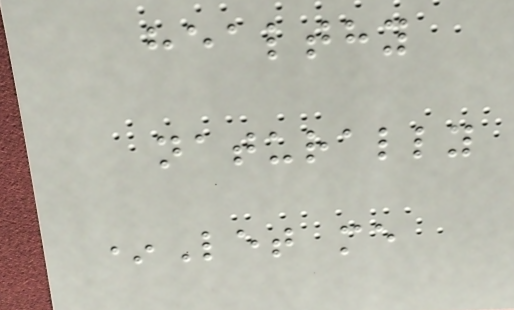healthy
naturally
*Let me
